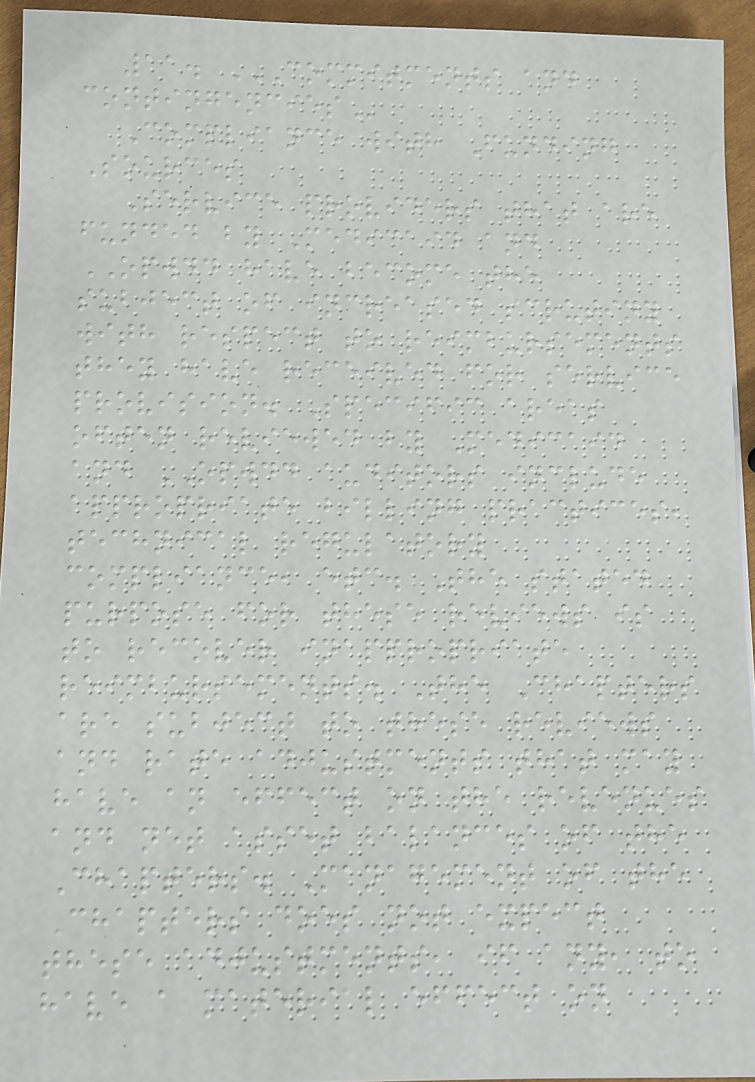11. COMMITMENTS AND
CONTINGENCIES
Compliance with Funding
Sources
Service providers that are
funded by Medicaid and
OPWDD have become the
subject of increased scrutiny
with respect to reimbursements
they have received for service
provision. Specific areas
often reviewed by Medicaid
and OPWDD auditors include
appropriate billing practices,
technical regulatory
compliance, etc. The stated
purpose for these reviews is
to recover inappropriate
reimbursements. The Chapters
are subject to these reviews
and rate adjustments that may
have an effect on the revenues
and net asset balances of the
Chapters. Management of the
Chapters does not expect
these adjustments, if any, to
have a material effect on
